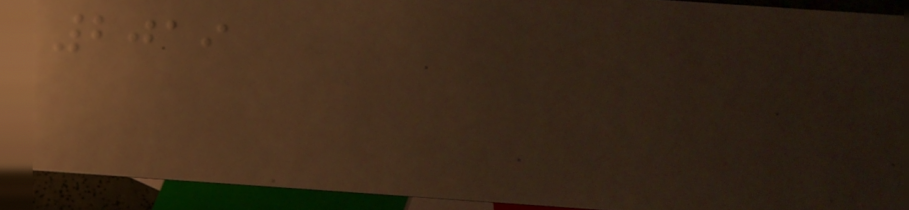2019
